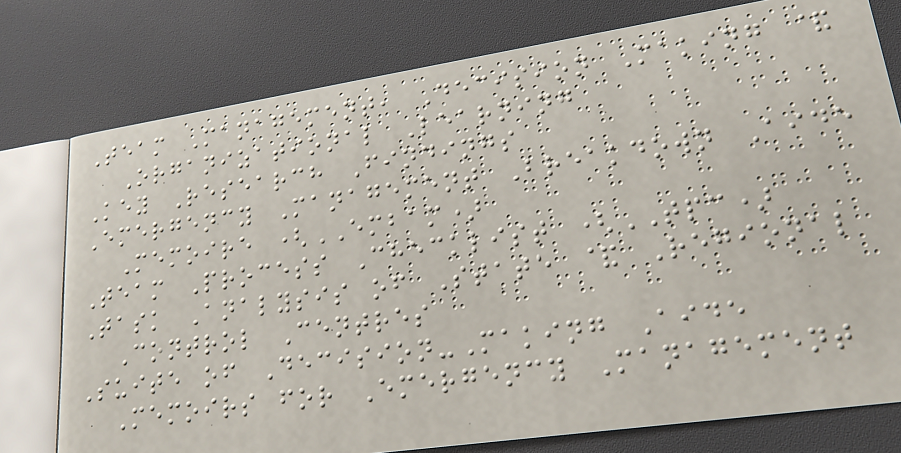Team Management, Decision Making &
Organizational Learning
Key Research Findings
Emergency Management Breakdown Aide
Memoire (EMBAM)
Team Process Checklist (TPC)
Task Analysis of State & Regional
Control Centres
Suite of Decision-Making Aide
Memoirs for Emergency Management
